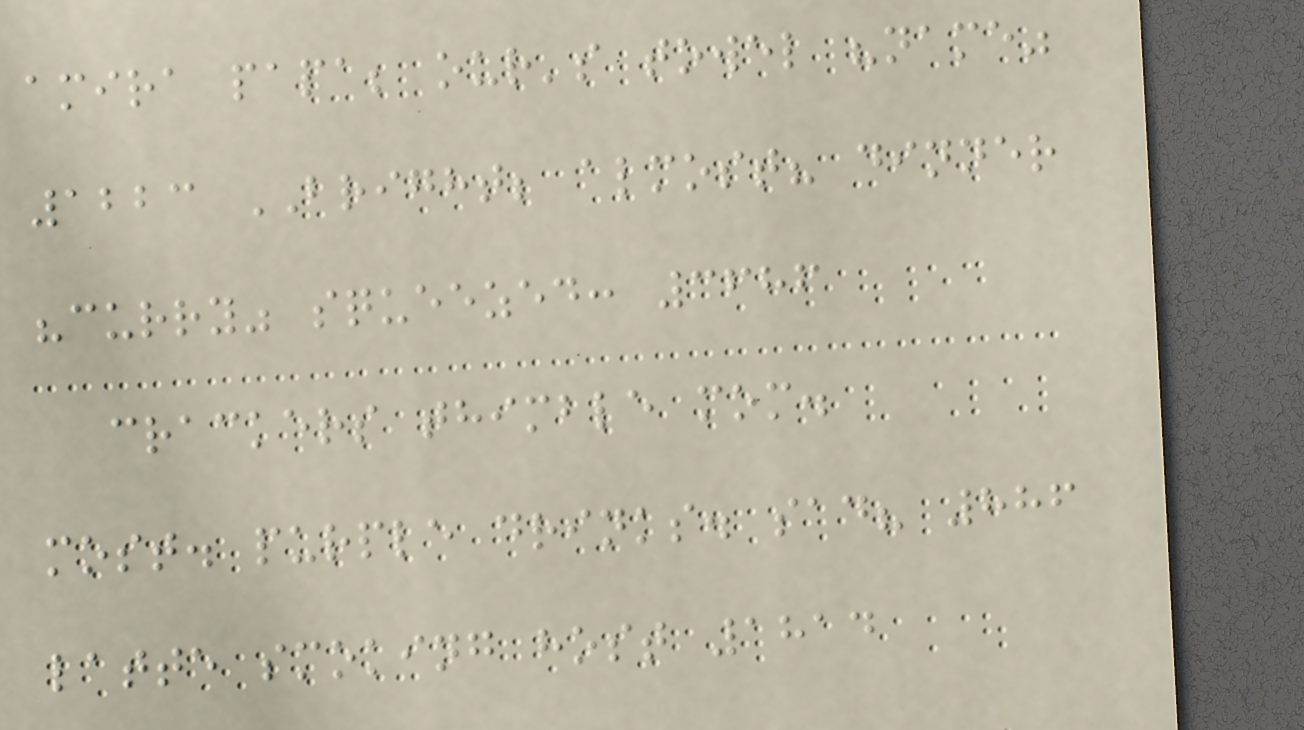amira papa; our's towel "name"
1223 BRIGHT; almost? dinner
"curry" squeezed: 3686
crackers thimble mom.
most. purple drinks. sad? 886
latte smoking host 1814
